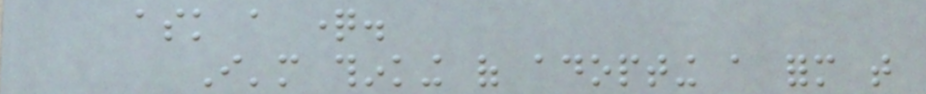ask a question.
I'm thinking of adopting a form that
